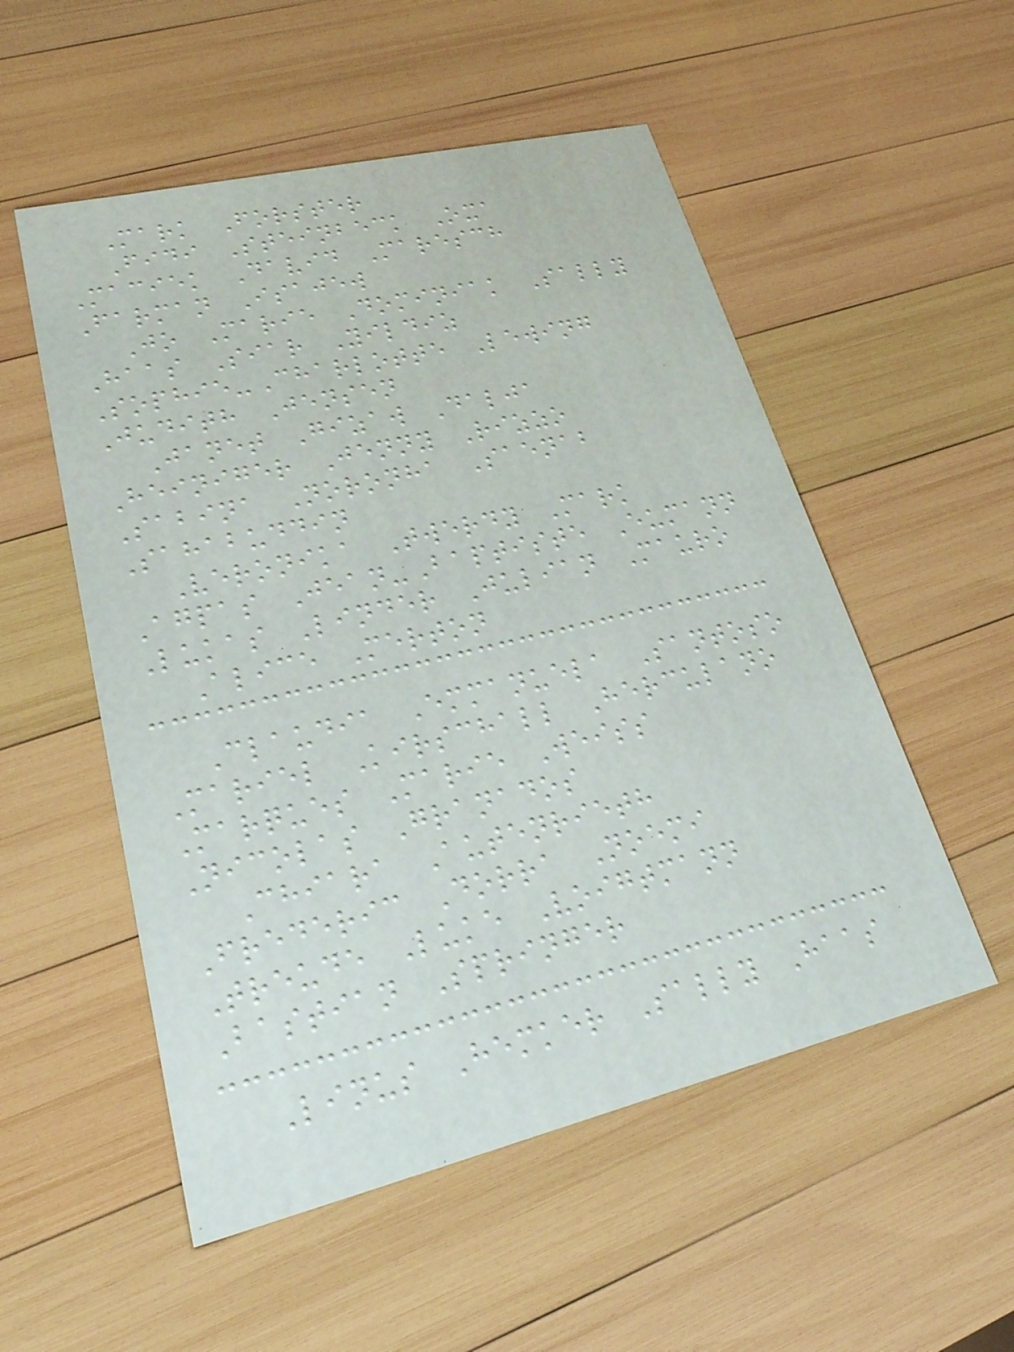Mark Forster
Fidi Steinbeck Oxa
Maciek David Maresch
Farman Isajew
Jo Marie Dominiak Sally
Haas Siar Yildiz
Sophie-Charlotte Lewing
Judith Jensen
Janet Gizaw Dalja
Heiniger Jenny Rizzo
Sabina Noronha Saenab
Sahabuddin
Veronika Twerdy Mark
Agpas Jean-Baptiste Eumann
Lukas Linder Julian Mauro
Alice Merton
Claudia Emmanuela Santoso
Mariel Kirschall Herculano
Marques Marie Weiss
Nicolas Granados
Chiara Autenrieth
Frederic Dorra Noemi
Treude Luke Voigtmann
Bastian Springer
Linus Hemker Sally Haas
